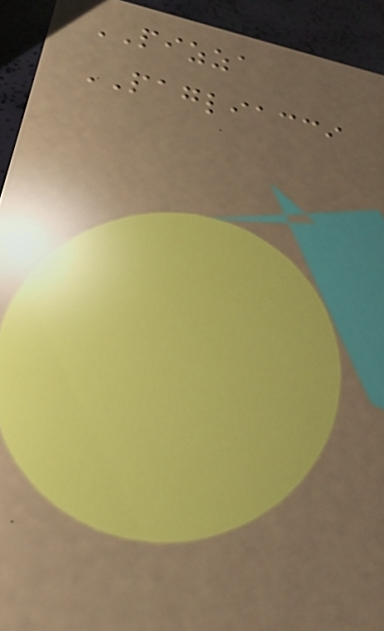PIZZA
PAGLIACCI
